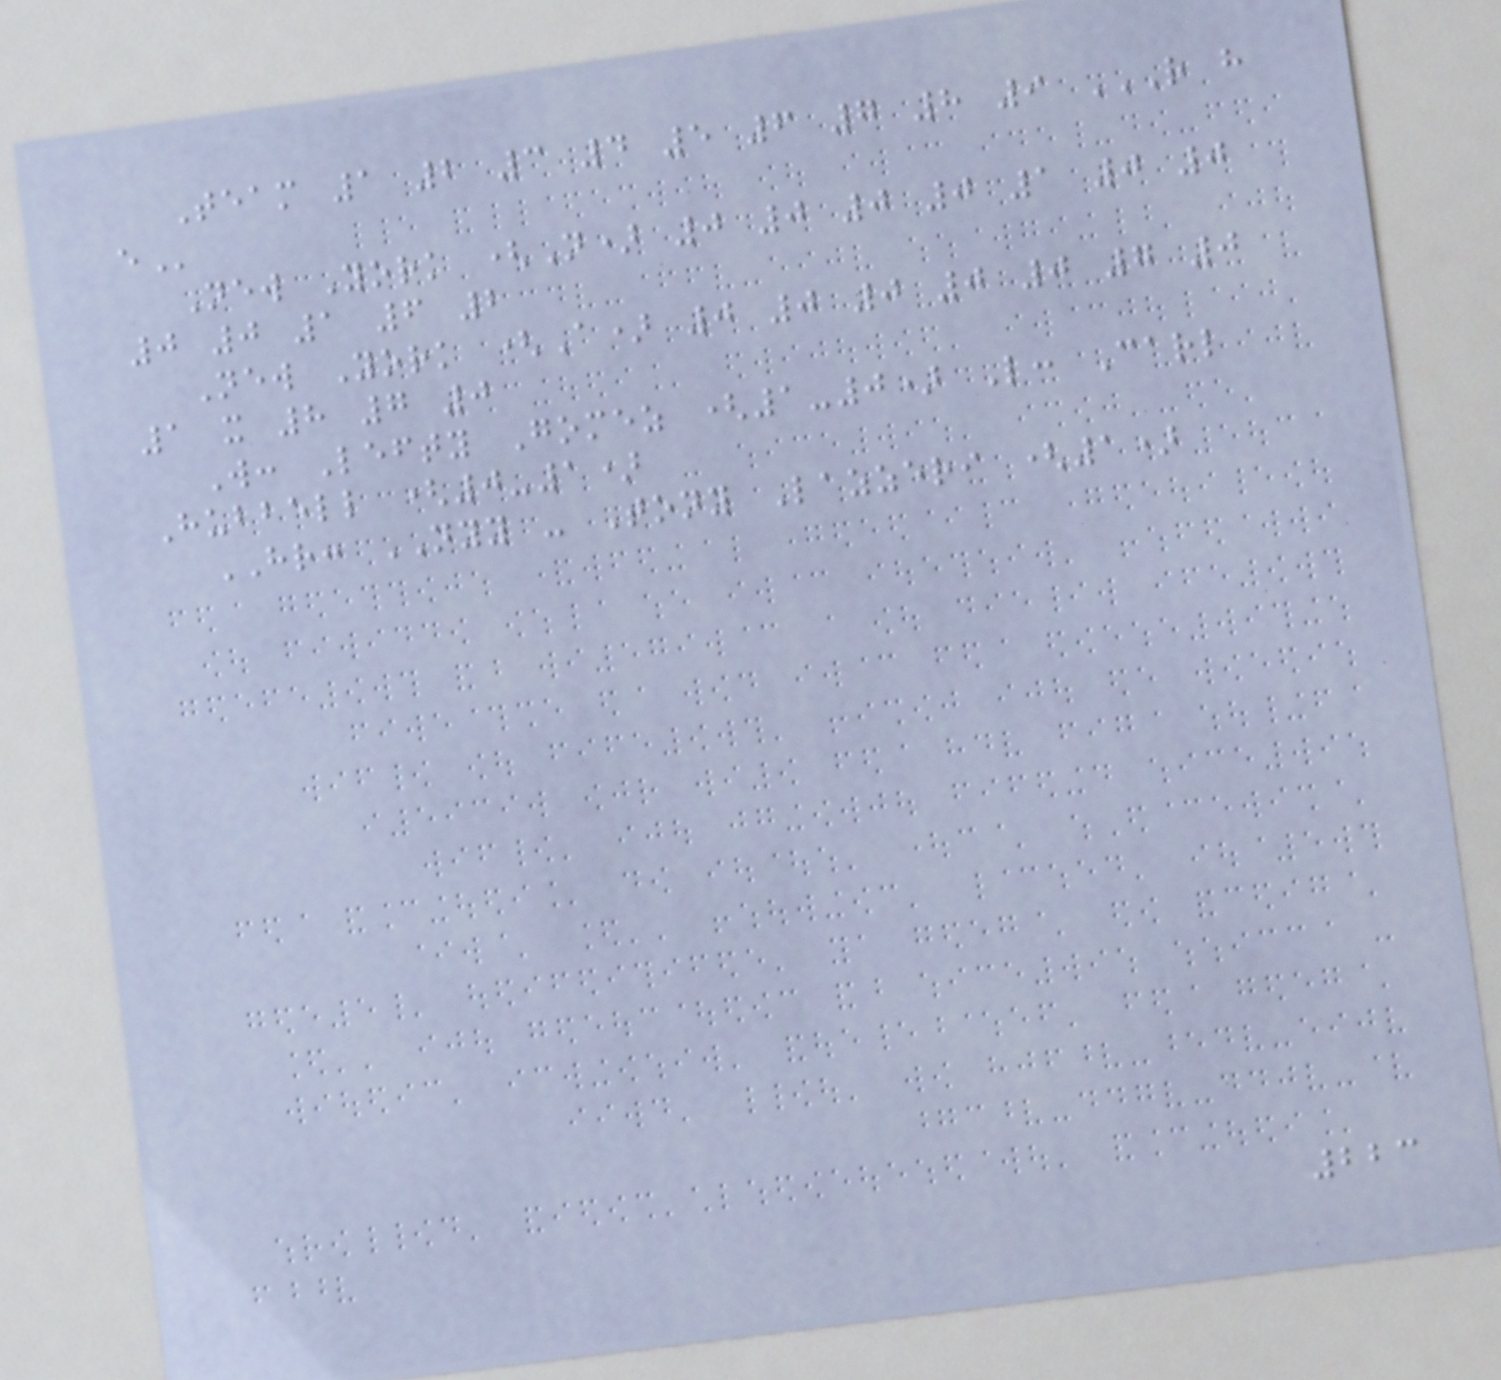Team 1 2 3 4 5 6 7 8 9 R H
E
New York (N) 0 0 0 0 1 0 0
0 0 1 6 2
New York (A) 0 0 0 0 0 7 0
1 x 8 7 0
W: Lefty Gomez (1-0) L: Carl
Hubbell (0-1)
HR: NYY - Tony Lazzeri (1)
223
